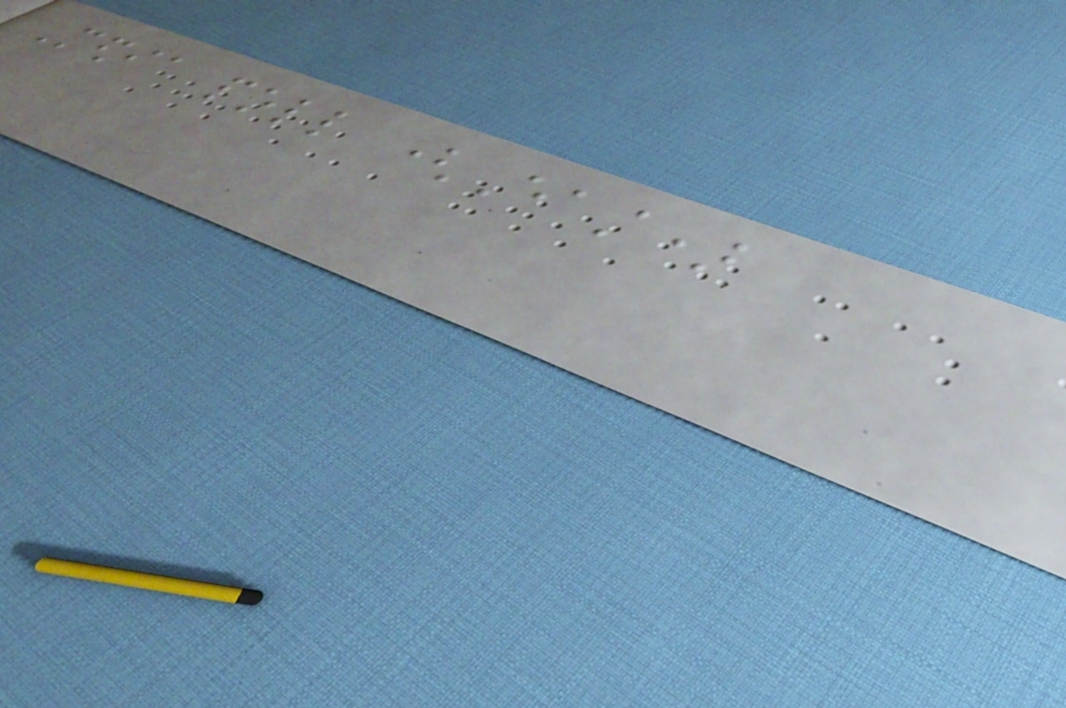Media poll (East)
